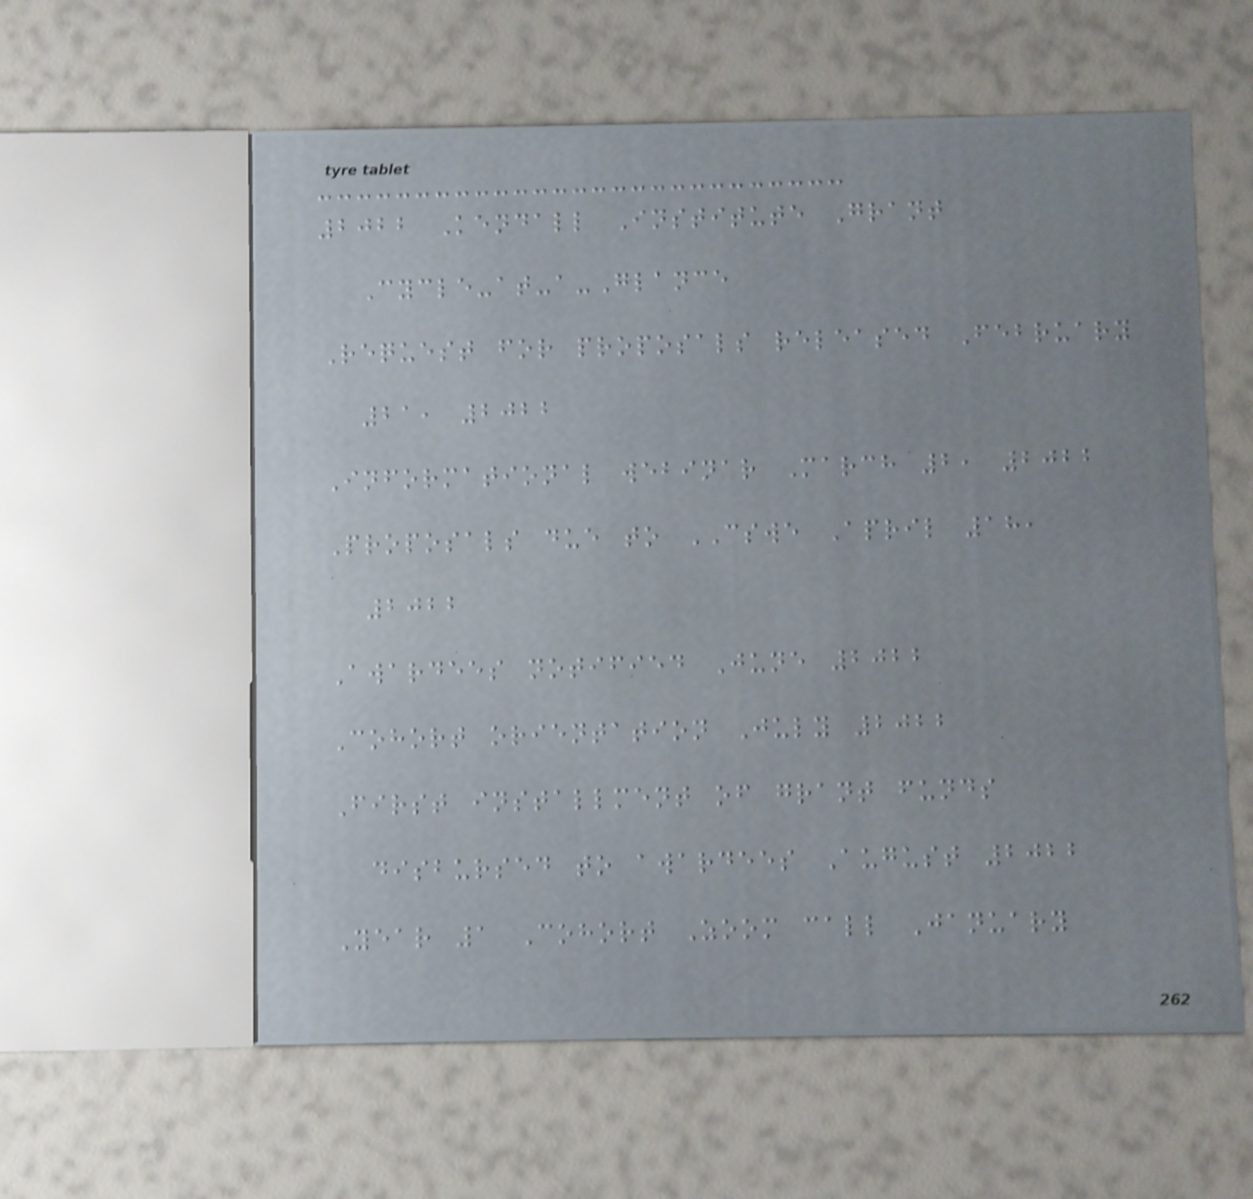2022 Kendall Institute Grant
Cycle-at-a-Glance
Request for proposals released February
21, 2022
Informational webinar March 2, 2022
Proposals due to CSWE April 18,
2022
Awardees notified June 2022
Cohort orientation July 2022
First installment of grant funds
disbursed to awardees August 2022
Year 1 Cohort Zoom call January
